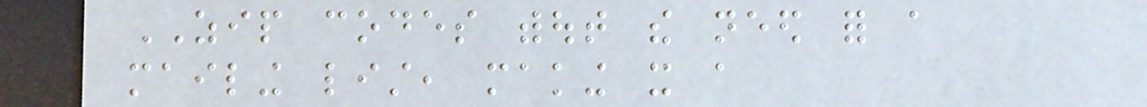ZIP codes without the need for a
mailing list, making it a
